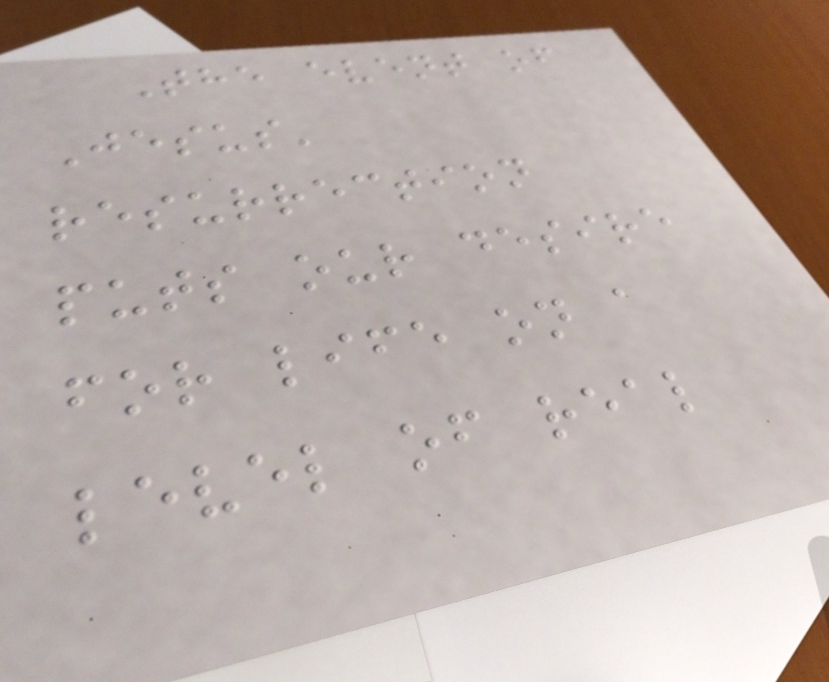The event of
Jesus'
resurrection
puts our desire
for life on a
level of real
